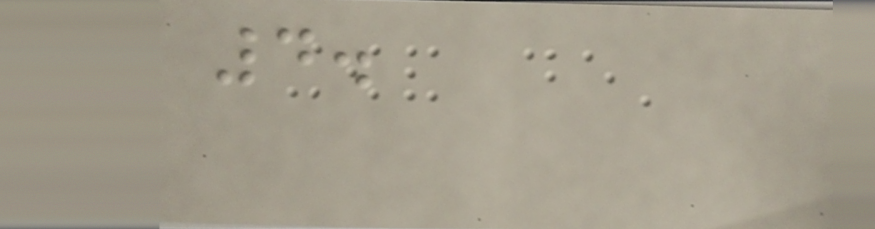4.
